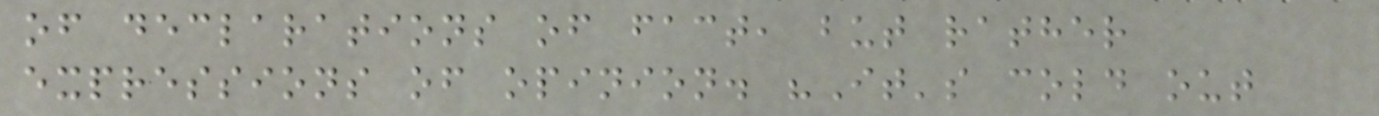of declarations of fact, but rather
expressions of opinion. "It's cold out
